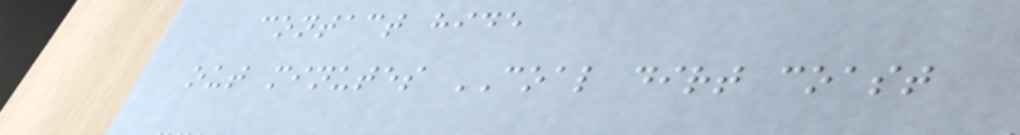contact hide
out minutes COAL dirt coast
